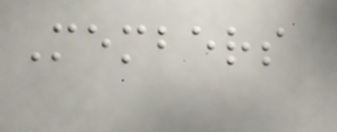Members
